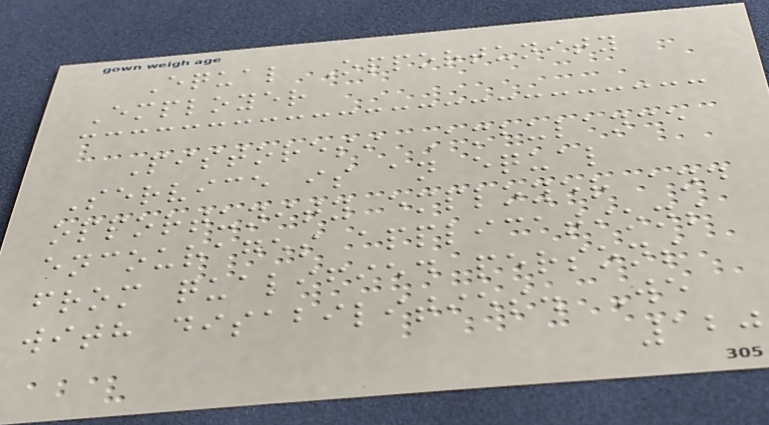Equal Opportunity
Employer
Pistoresi Ambulance
Service is an equal
opportunity employer and
encourages applications
from qualified persons
with disabilities. We
120
